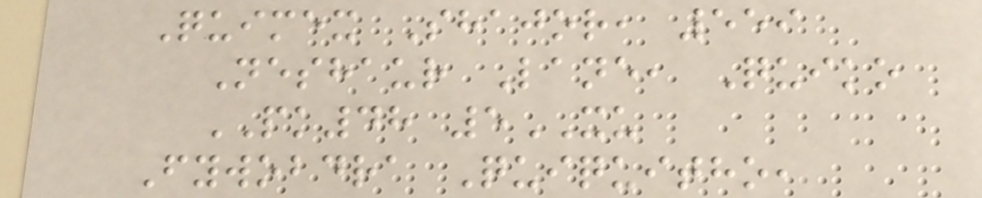Quimex Shajor, 559
Neshaur Lane, Quiko
PK48 5XU
Fywobdra Quiquitho,
